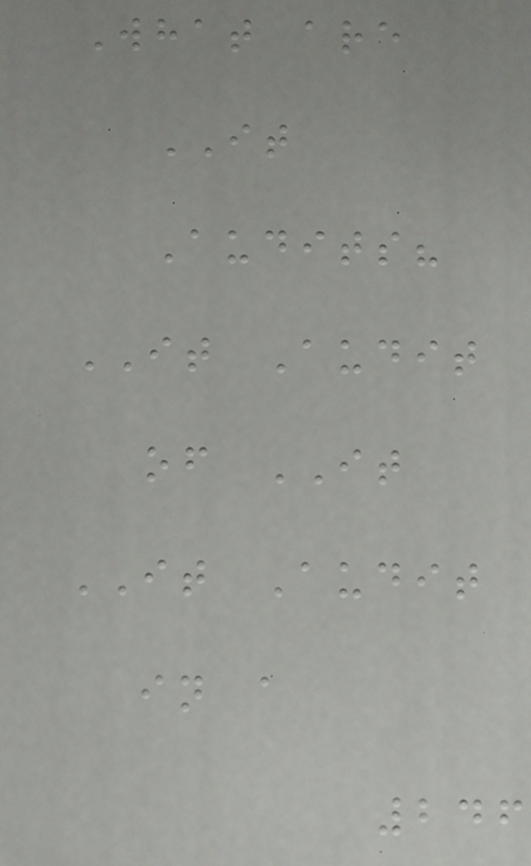What are
IT
Audits?
IT Audit
of IT
IT Audit
in a
246
